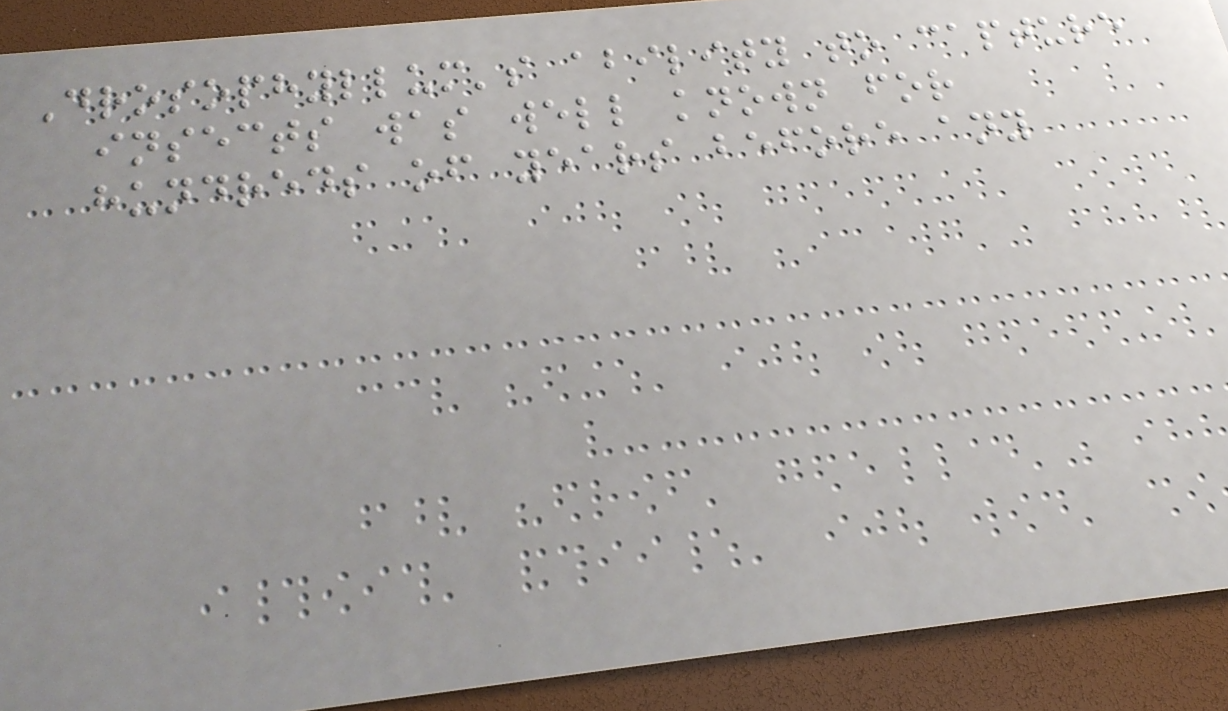Drosophyllum's ability to capture
insects was well known for
hundreds of years before any
